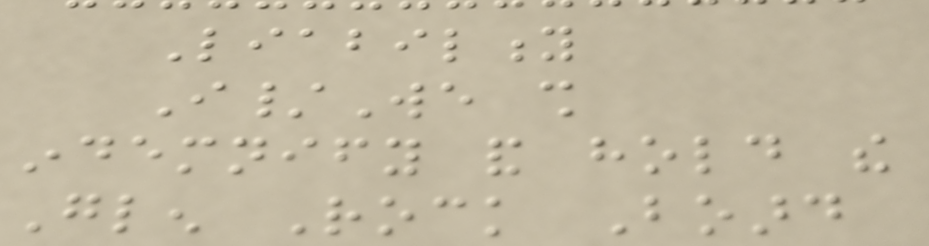Liability
I/We shall
indemnify and hold the
Glen Rock Board
